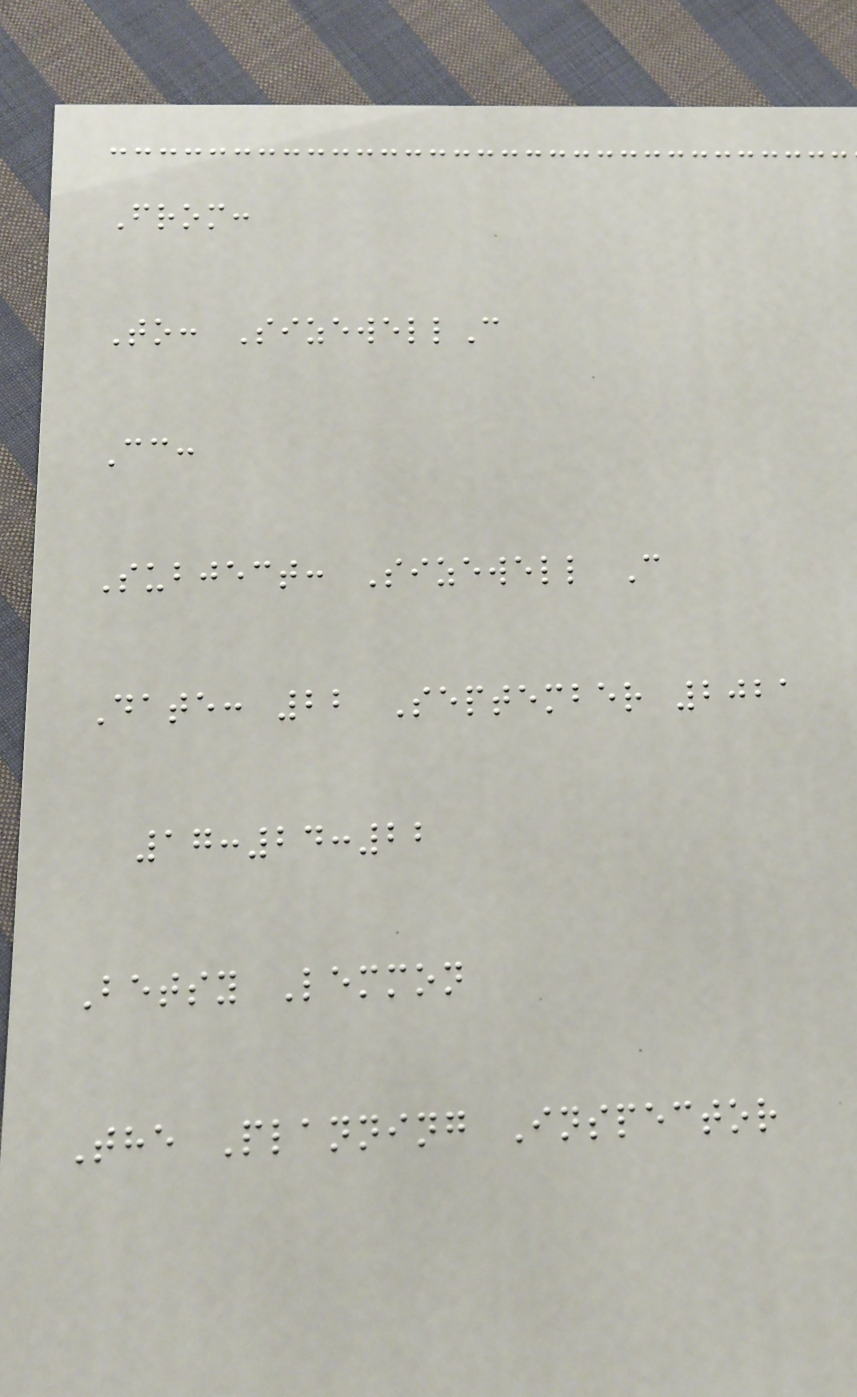From:
To: SizewellC
Cc:
Subject: Sizewell C
Date: 22 September 2021
17:24:22
Betsy Lemmon
The Planning Inspector
